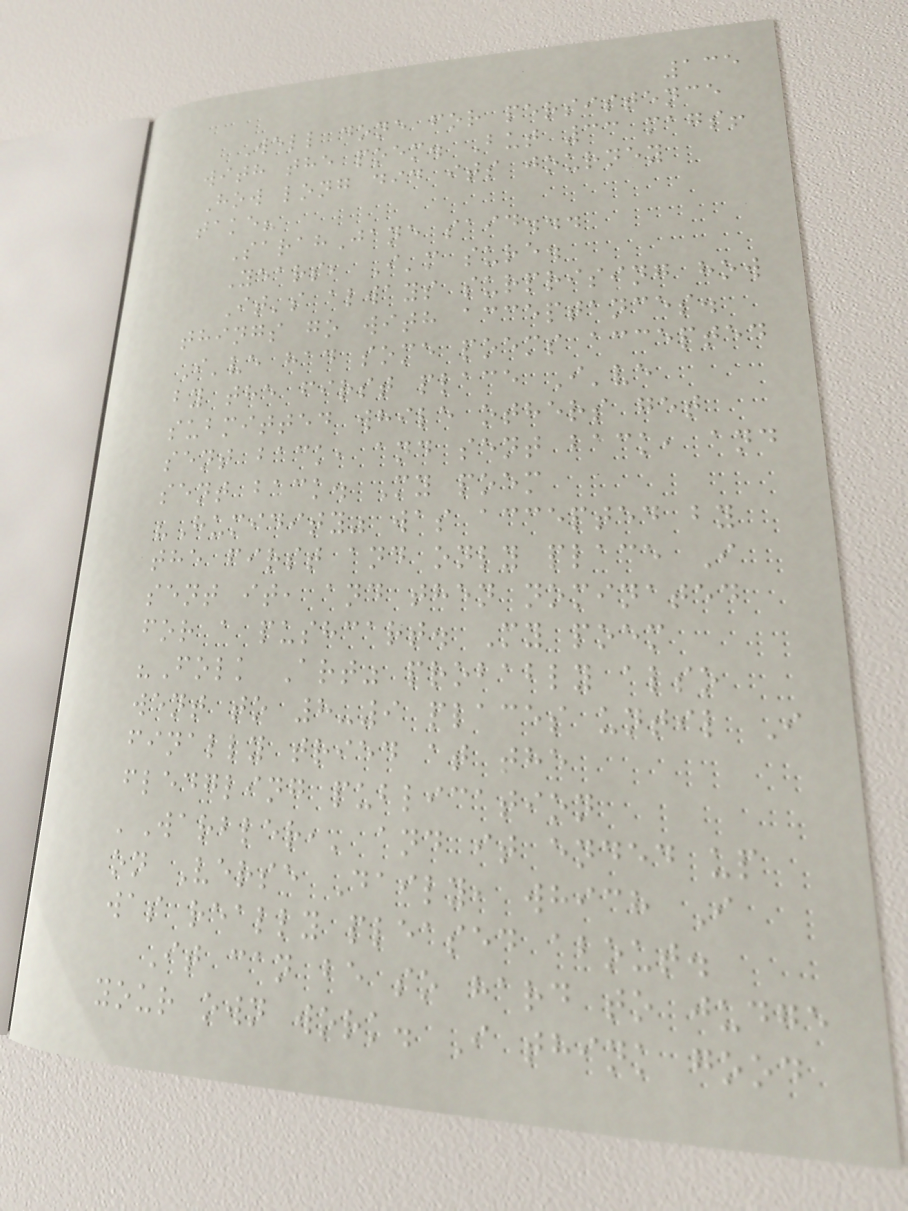135
Well done for persistence
with the poem. But 33 mags!
How long did its journey
take?
SarahJane said...
Years, I'm sure.
It's always surprising how
things go with acceptances.
I've had some poems accepted
by the first place I've
submitted while others get
sent back, and sent back, and
sent back. My poem
"Humidity" was accepted by
the first and only place I
sent it, and then nominated
for a pushcart. My poem
"Folk Art" probably also
went to 8-9 places until I
finally tried at the
fledgling publication
'Warbler,' and it ended up
on Verse Daily, which I
was really pleased about.
It can be so hard to judge
your own work. I think good
